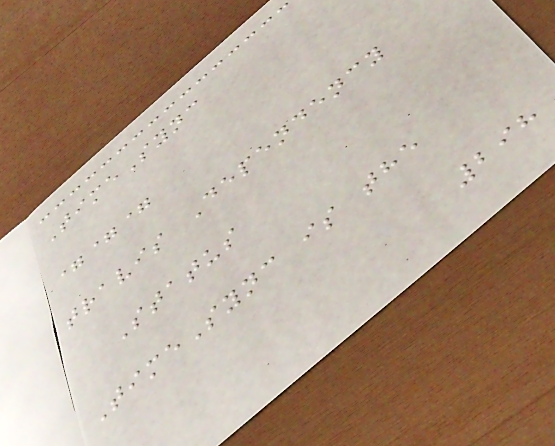TimeSync
===
travis Dependency
Status
TimeSync is the
298
